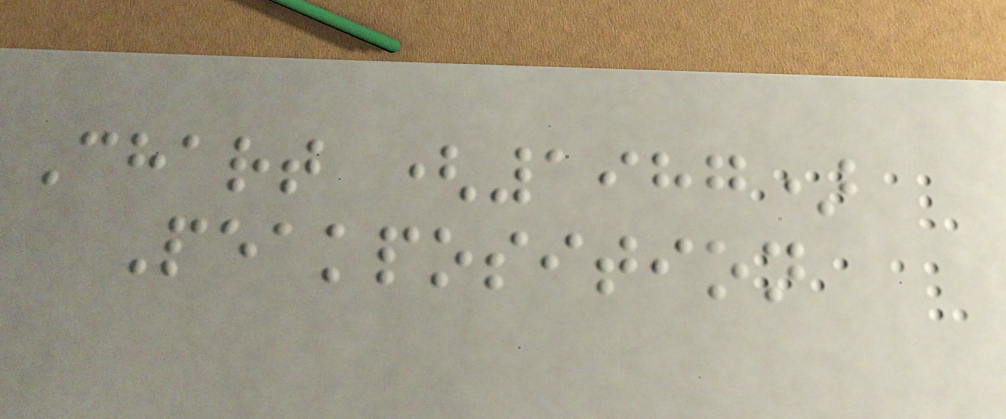Chart (1987)
Peakposition
